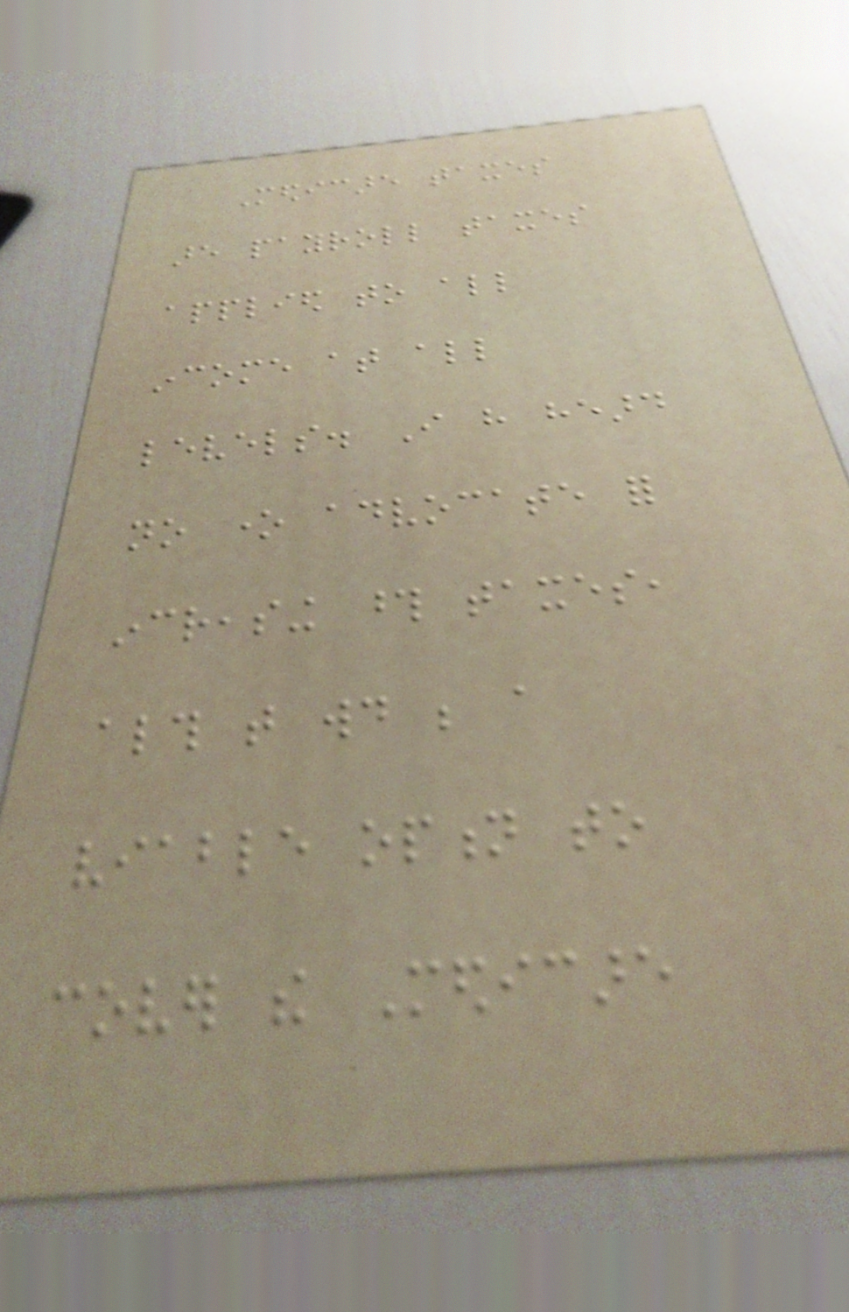Medicare taxes
are payroll taxes
applied to all
income at all
levels. I have heard
no one advocate for
increasing those taxes,
although that would be a
viable option to
cover the Medicare
